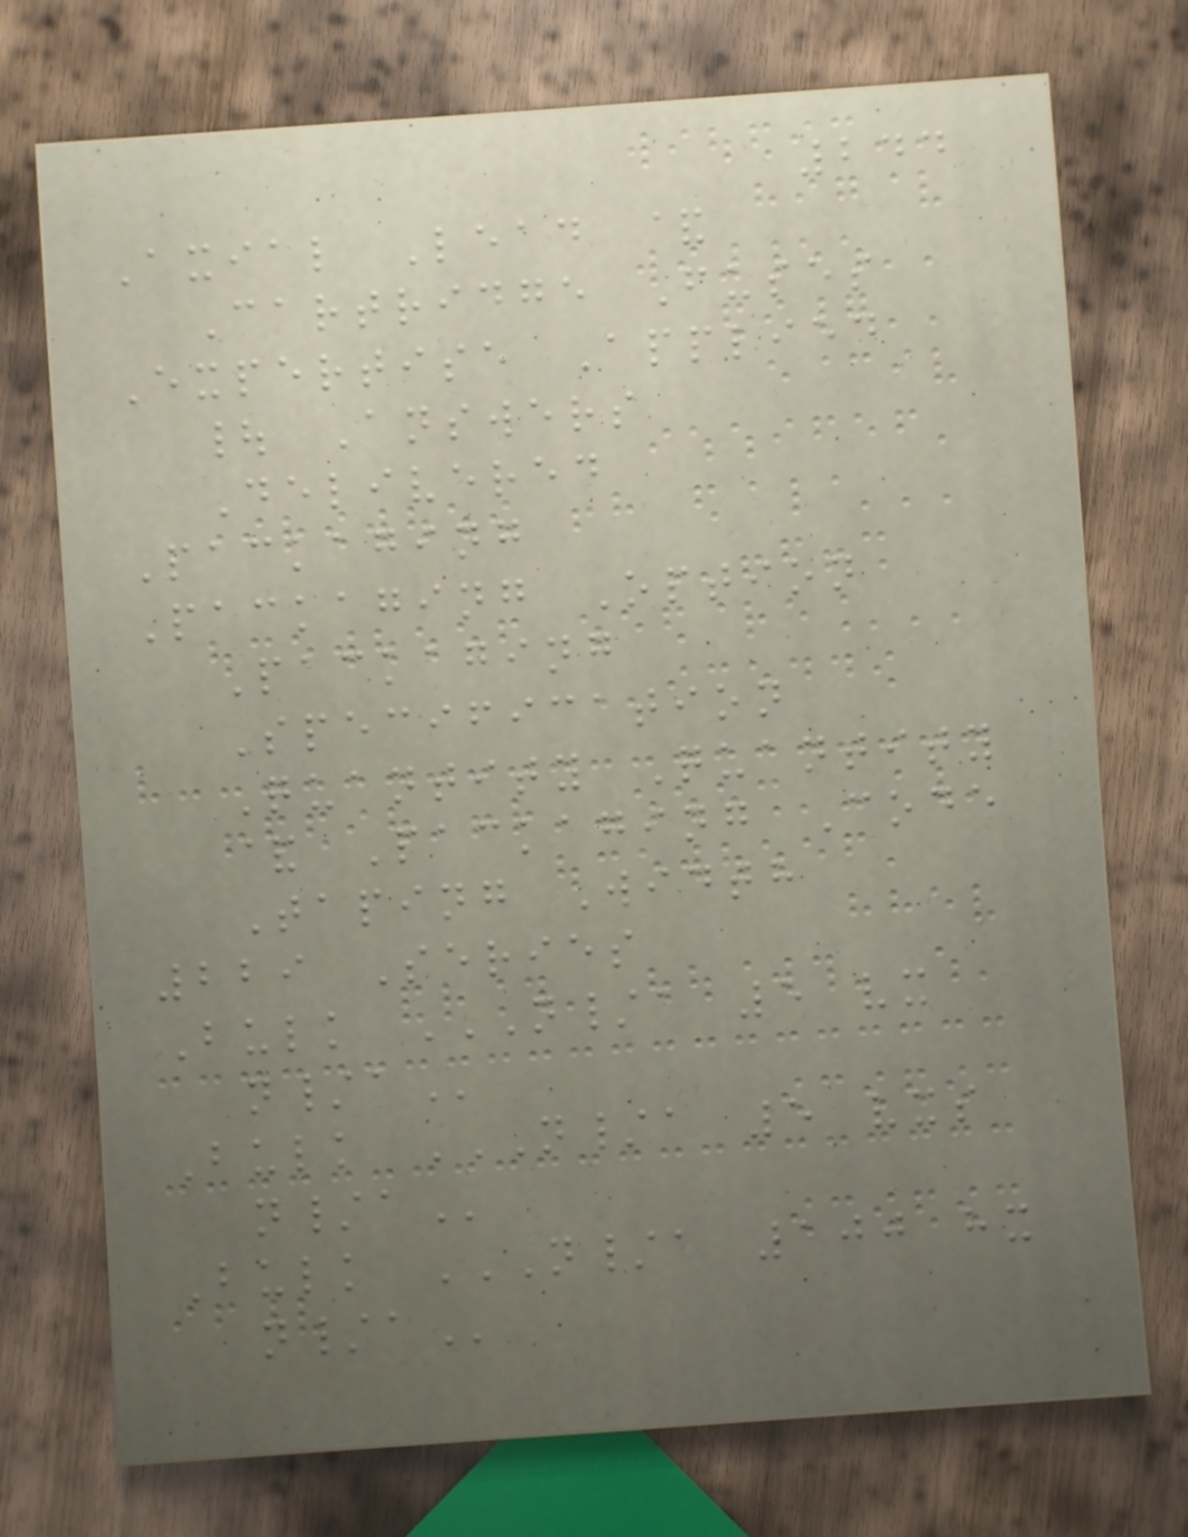244
Axial Lead &
Cartridge Fuses
Expertise Applied
| Answers
Delivered
Packaging
Packaging Option
Packaging
Specification
Quantity Quantity
& Packaging Code
Taping Width
229 Series
Bulk N/A 5 VX
N/A
Bulk N/A 5 VXS
N/A
Bulk N/A 100 HX
N/A
